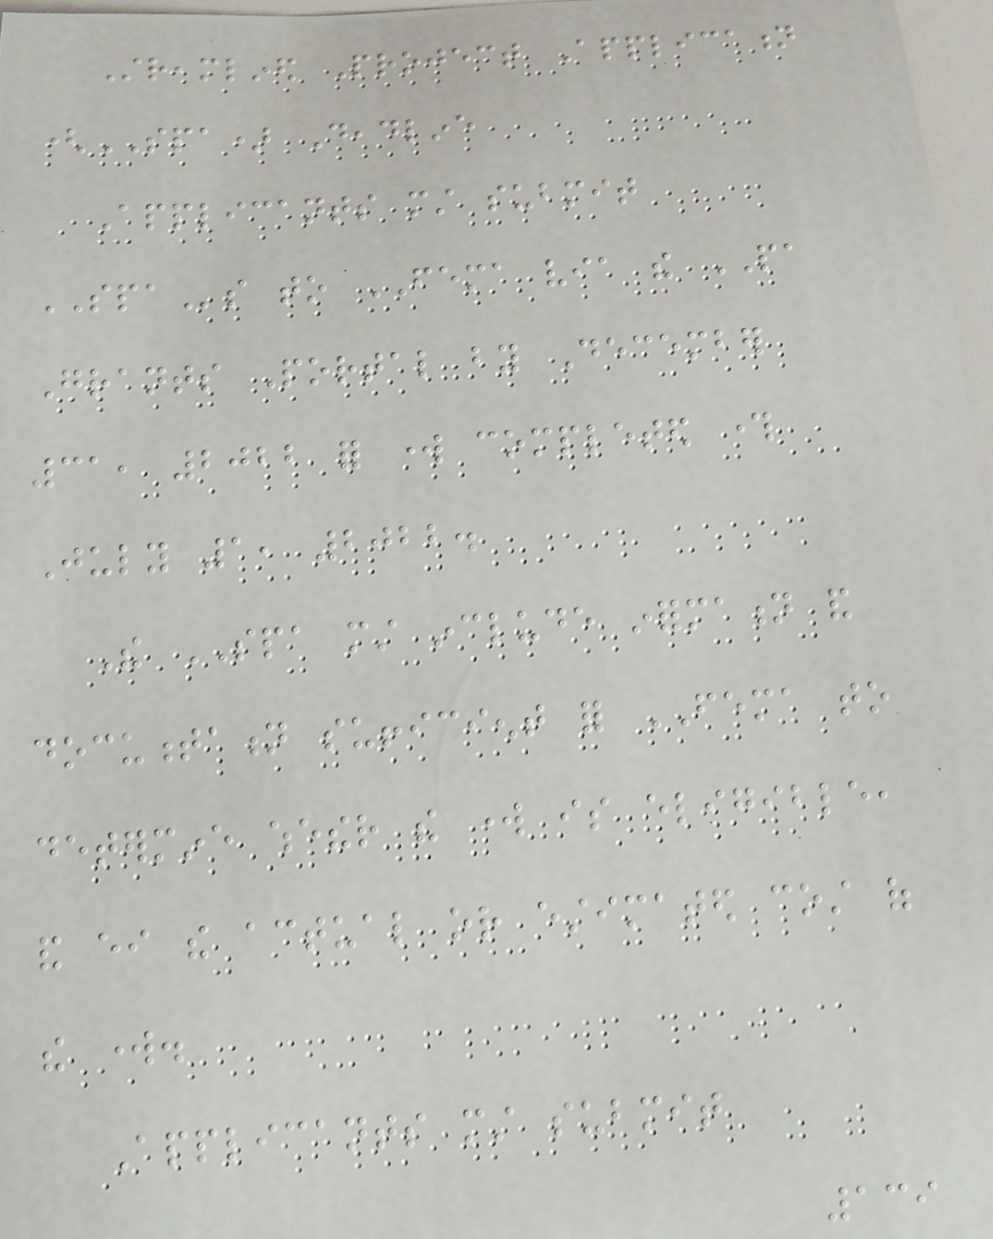Streamlined Project Application
(SPA) Deadline
Applicants must submit
SPAs to FEMA via the PA
Grants Portal by December
31, 2022 for work completed through
July 1, 2022.
The SPA must include information and
documentation sufficient for FEMA to
determine whether the work is eligible,
and either the actual or estimated cost of
the work.
Applicants must submit
139
